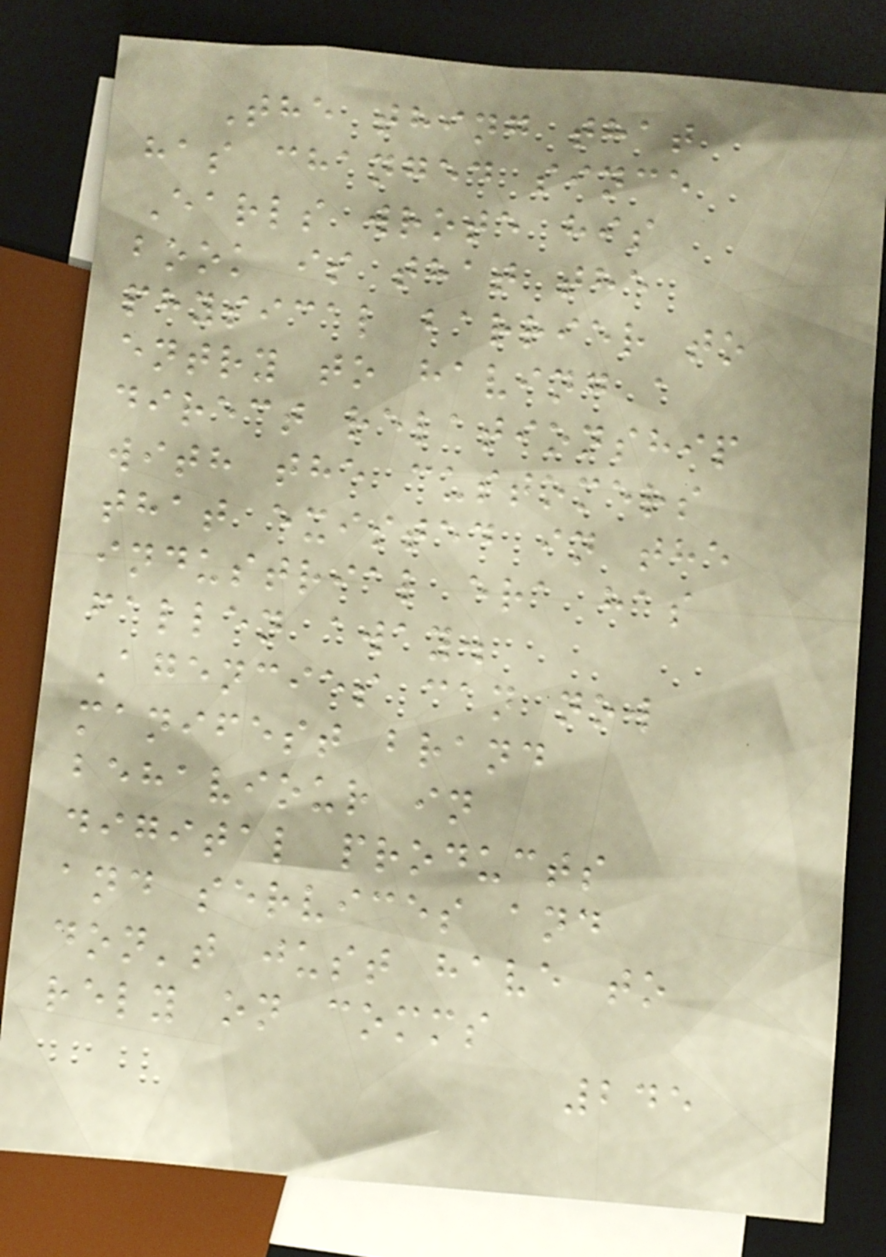The thing that
has changed since
Earls wrote his
book is that the
physical barrier to
entry to having a
direct relationship
with the customers
that existed in the
industrial era has
fallen away.
Agencies can now
manifest brand
behaviour in
digital products
and services and
don't just have to
rely on comms
245
